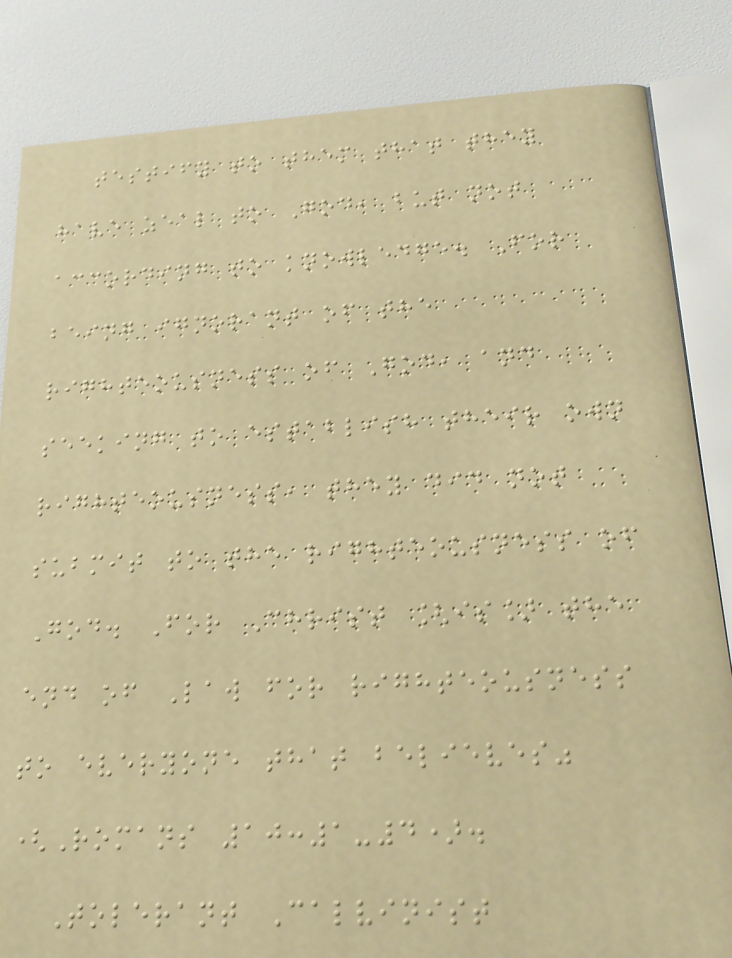testify to them that they
have zeal to God, but not
according to knowledge. For
being ignorant of the
righteousness of God, and
seeking to establish their own
righteousness, they did not
submit to the righteousness of
God. For Christ [is] the
end of Law for righteousness
to everyone that believes"
(Romans 10:1-4).
Tolerant Calvinist
